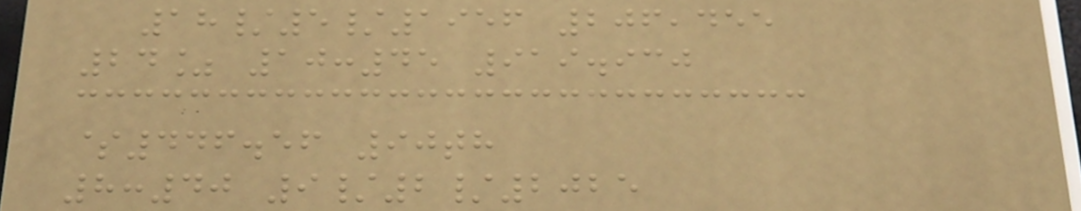18/5/1956 206,455
24% 10:45 919.930
$446.56 90th
8:40 9/2/2025
